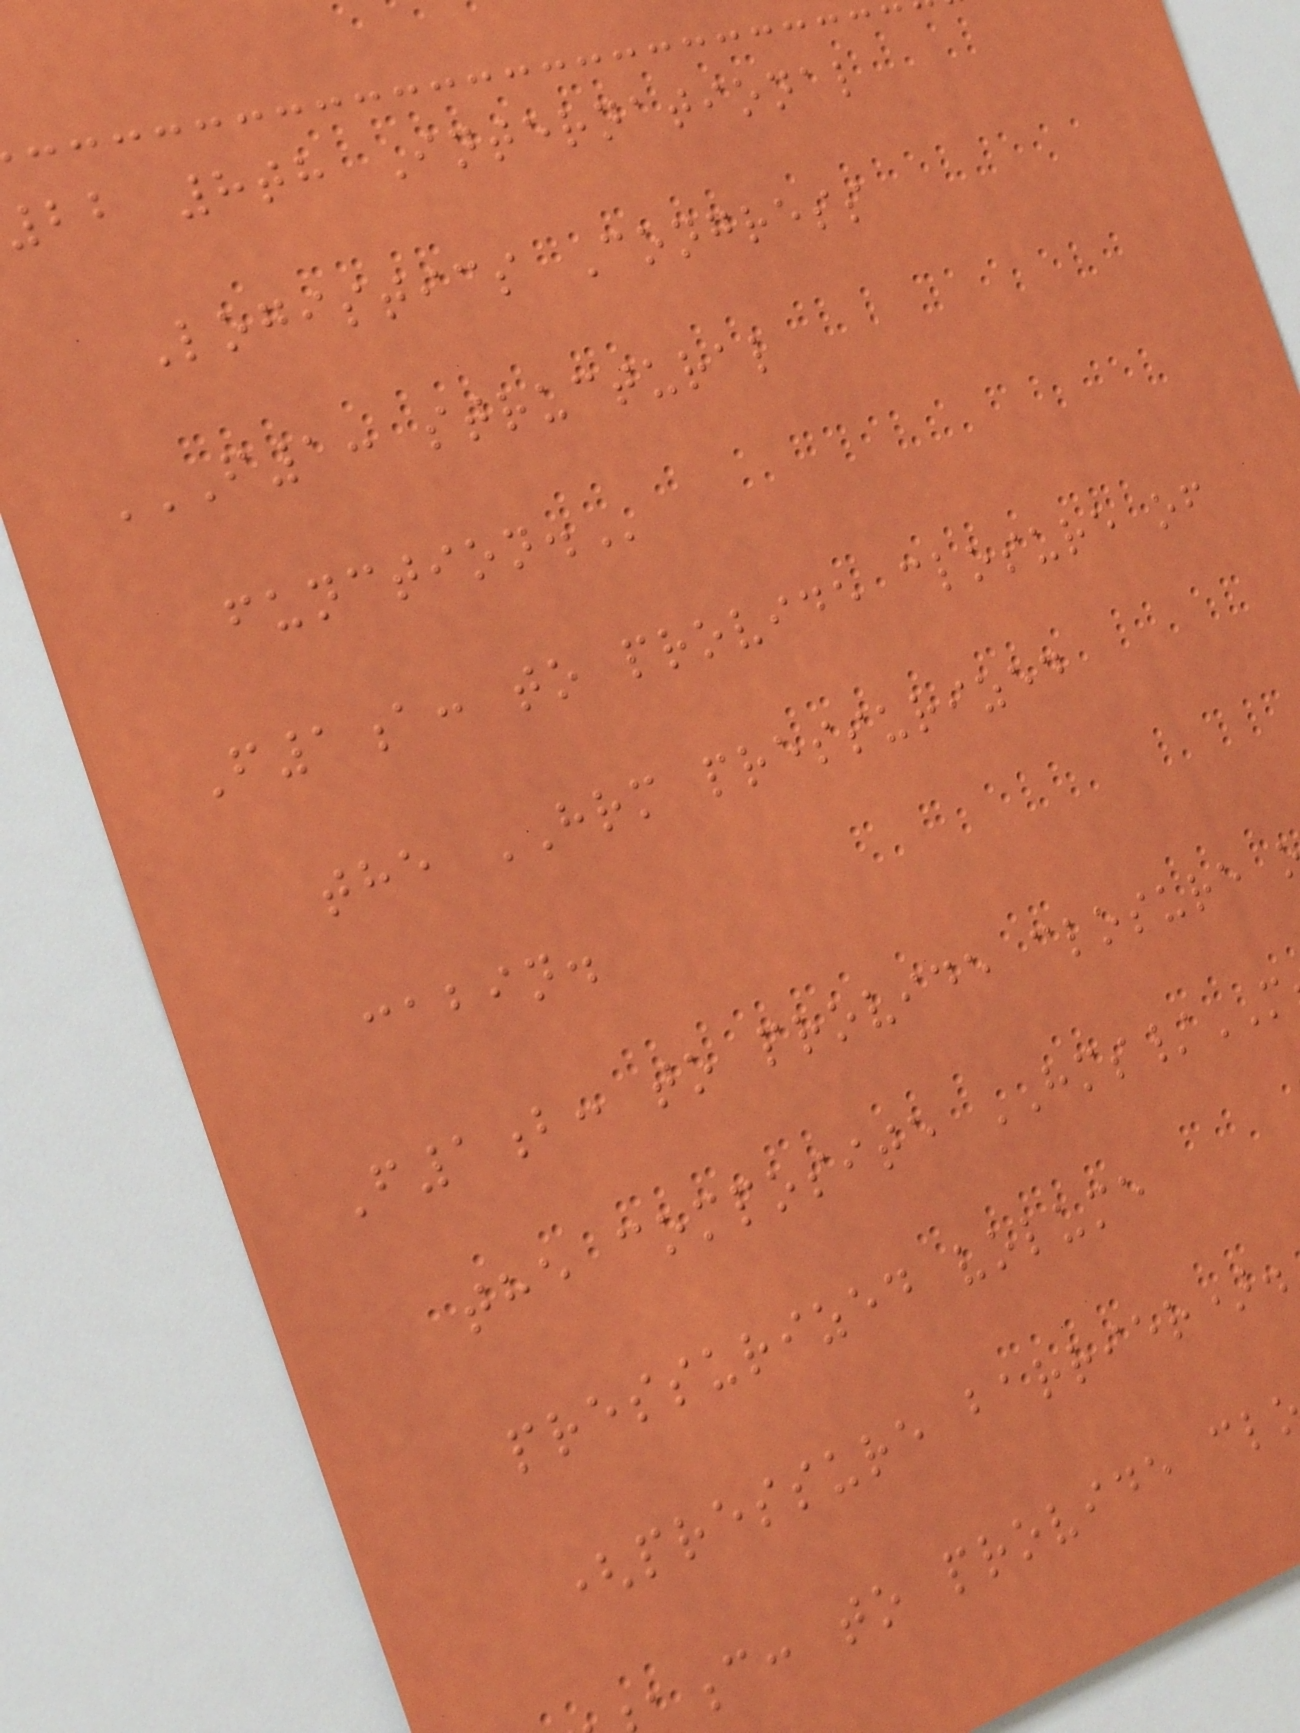bb 8th International
Logistics Congress
F1: STRUCTURAL
F1a: to provide closure of
the HRM pressurized
cabin.
F1b: to provide closure
the composite HMS/
pressurized volume
(pressure barrier).
c: to provide cl
